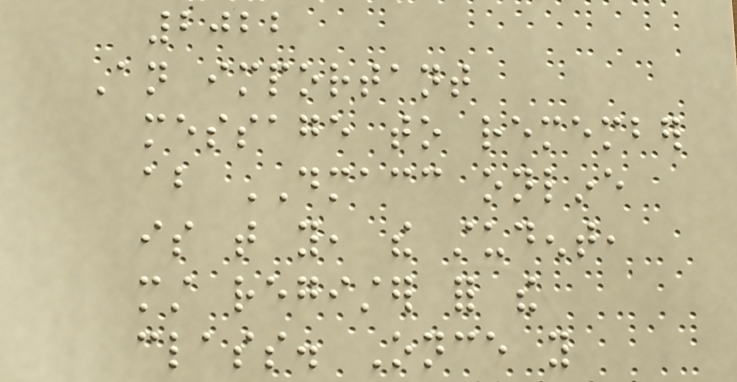2022
An important
message to remember
about DMACC online
is that you, the student,
must register for the
class. Once you
